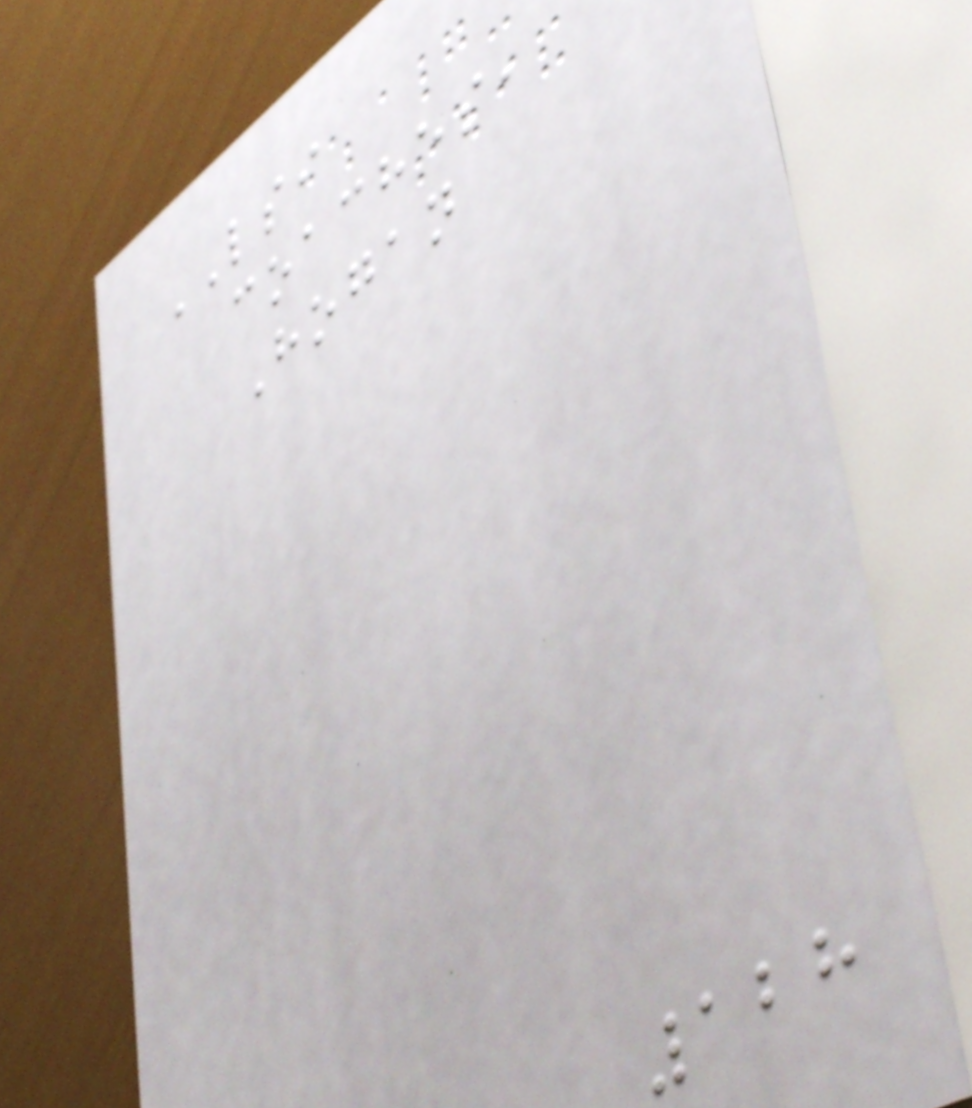LSI
coaches,
Hogan
128
